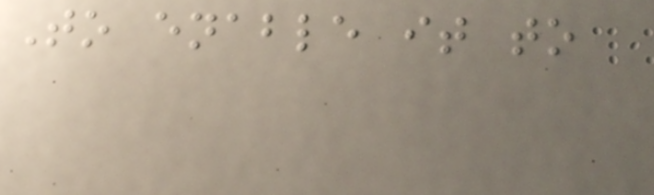To enable it to
